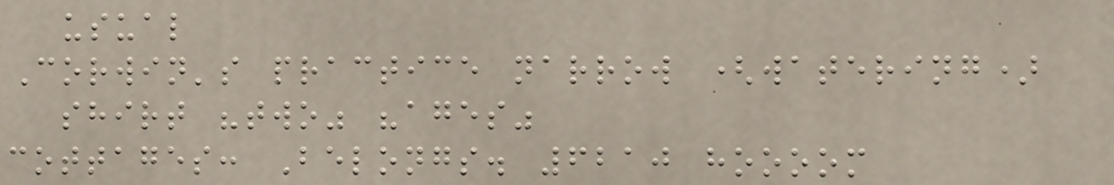usual
Corwin's practice narrow (watering)
shirt "two" "ages"
cottages: Belongs. 6210 hoooom
